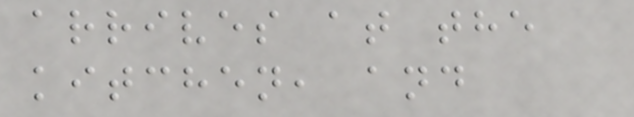arrives at the
kitchen, and
